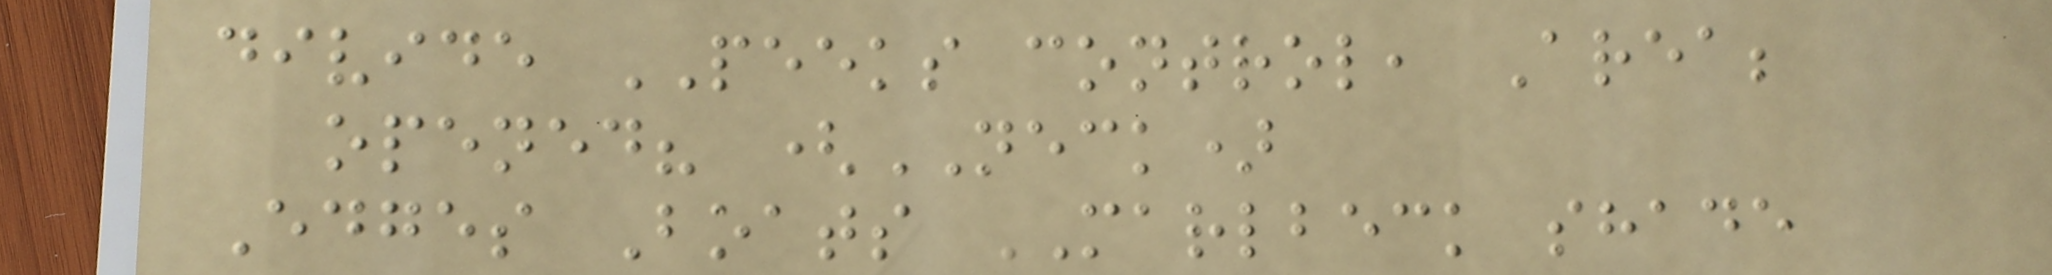divide PEEKS control, Area;
opened? (NECK)
Edges Boats MARLBECK shade
